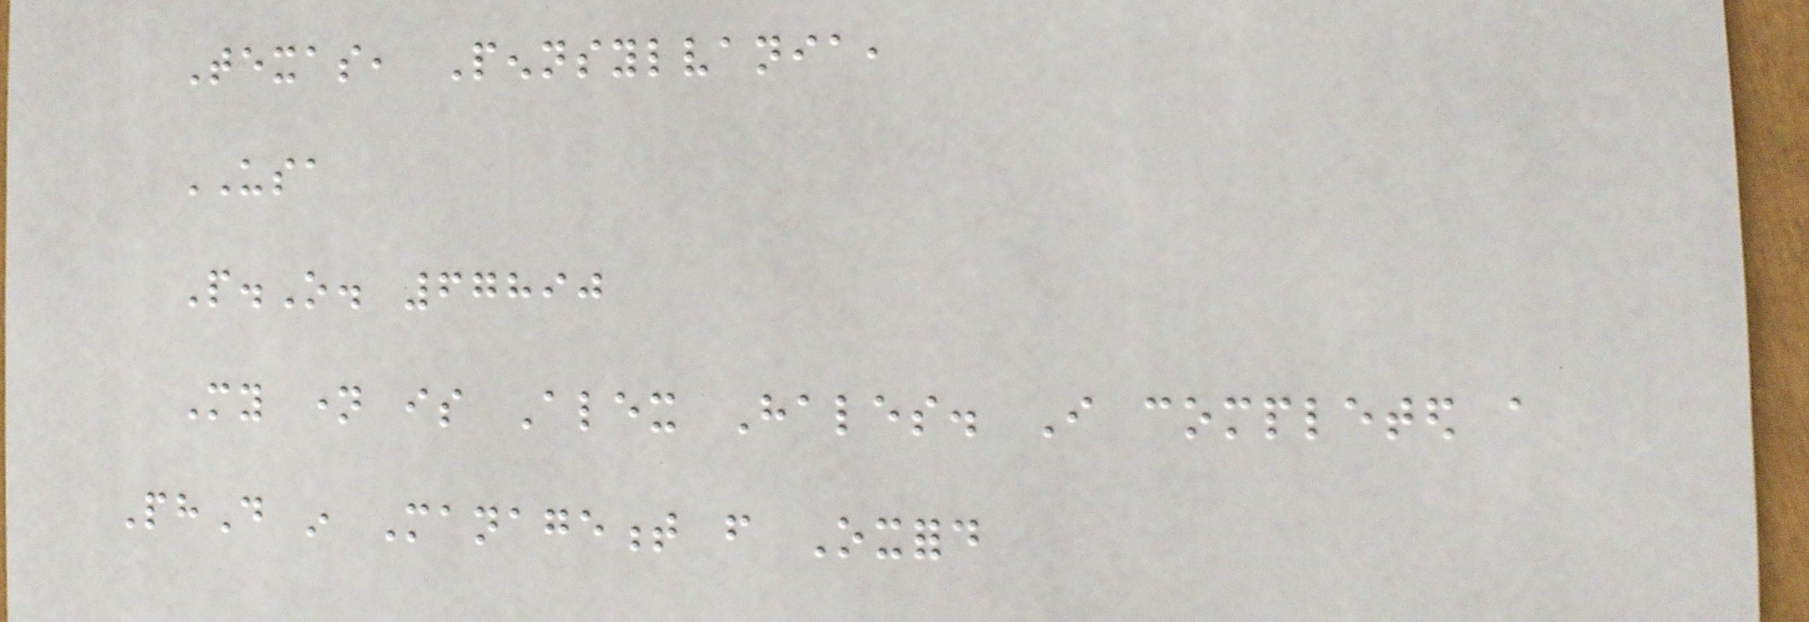Texas, Pennsylvania,
USA
P.O. 67890
My name is Alex Hales. I completed a
PhD in Management from Oxford
